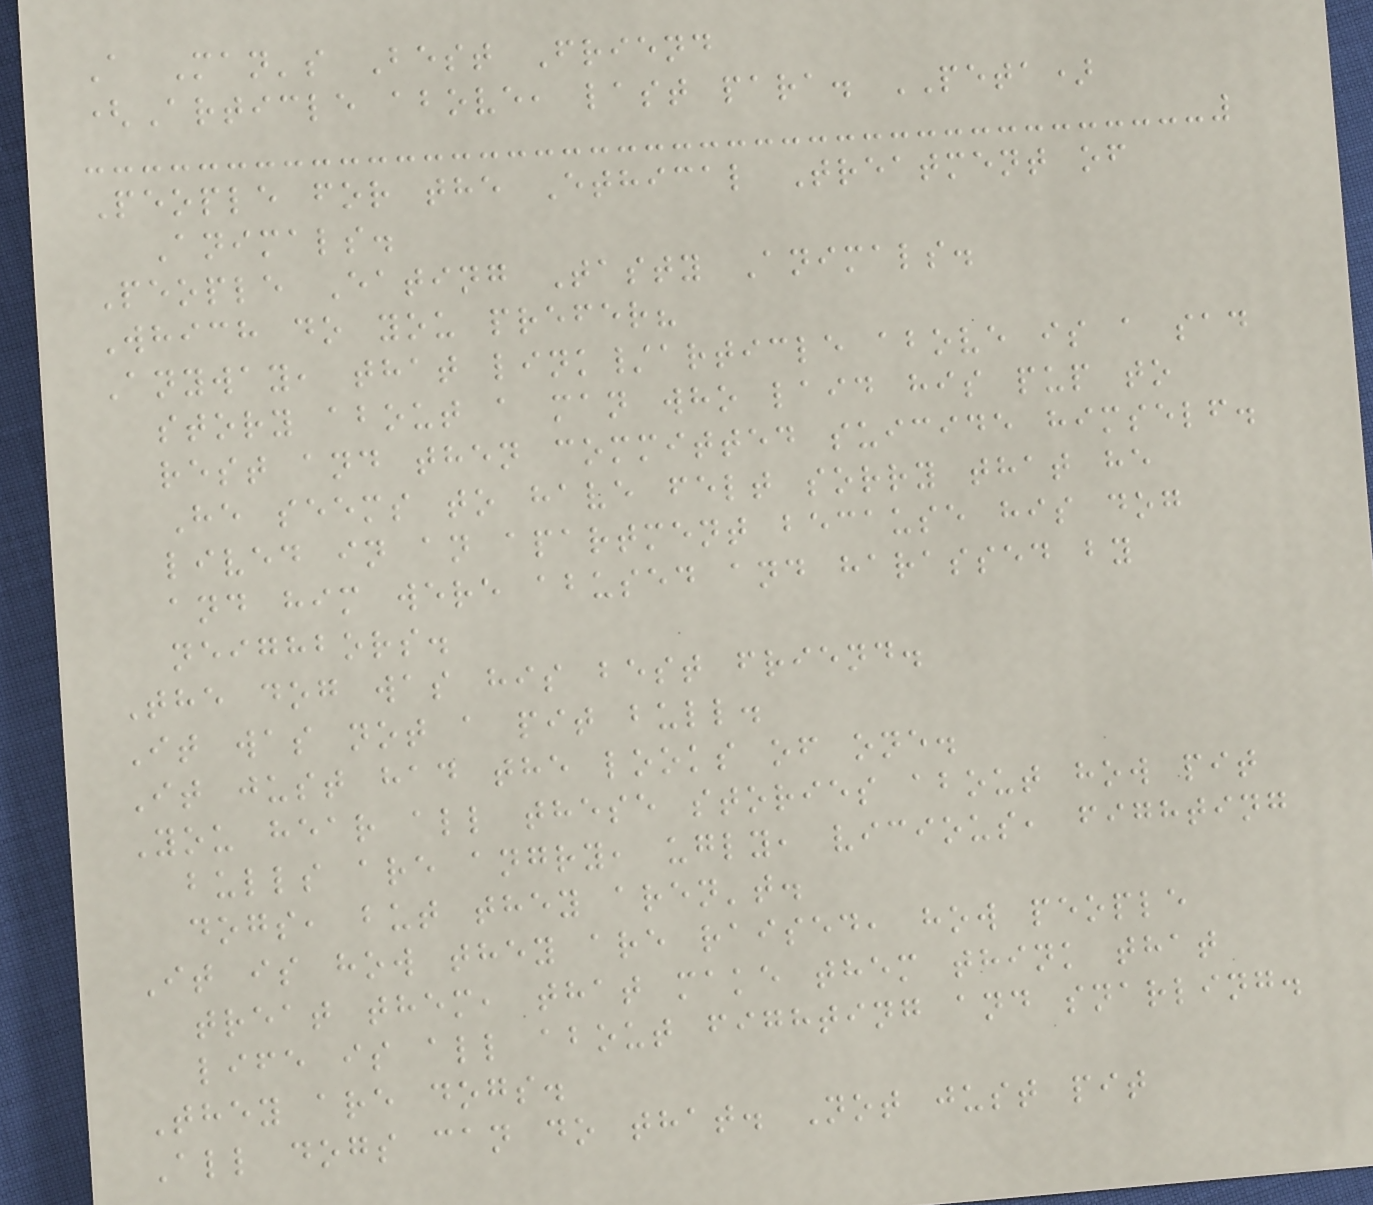A Man's Best Friend
(Article above, last para. PETA)
People for the Ethical Treatment of
Animals.
People Eating Tasty Animals.
Which do you prefer?
Anyway, that link/article above is a sad
story about a man who laid his pup to
rest and then committed suicide himself.
He seems to have felt sorry that he
lived in an apartment because his dog
and him were abused and harassed by
neighbors.
The dog was his best friend.
It was not a pit bull.
It just had the looks of one.
You hear all these stories about how pit
bulls are angry, ugly, vicious, fighting
dogs, but they aren't.
It is how they are raised, how people
treat them, that make them think that
life is all about fighting and snarling.
They are dogs.
All dogs can do that. Not just pit
